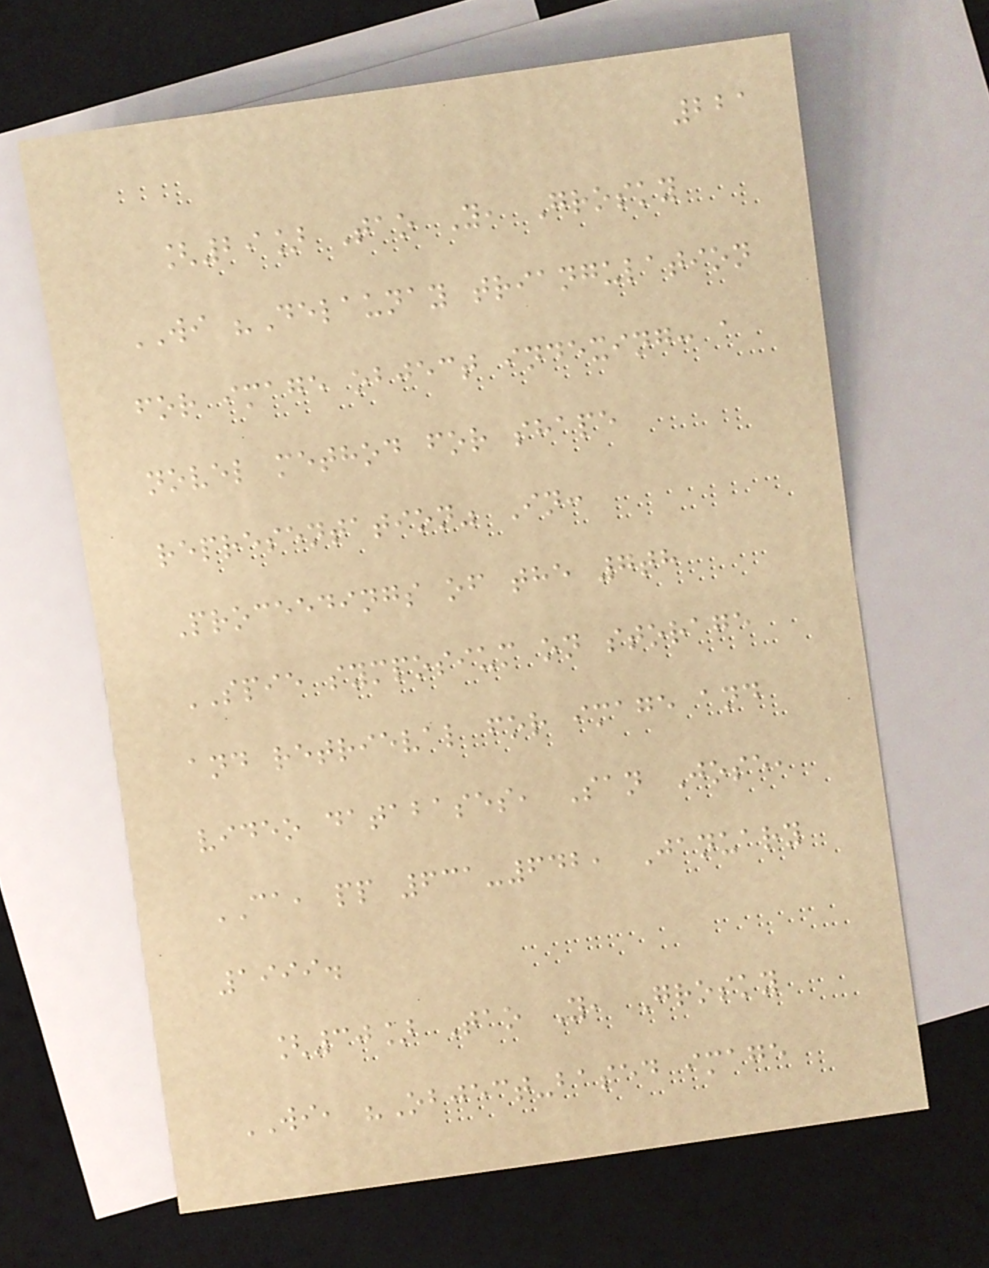221
[29] Tao Y, Grosky
WI "Delaunay triangulation
for image object indexing: a
novel method for shape
representation" In:
Proceedings of the 7th
SPIE symposium on storage
and retrieval for image and
video databases, San Jose,
CA, pp 631-642, January
1999.
[30] Tao Y, Grosky
WI, "Object-based image
